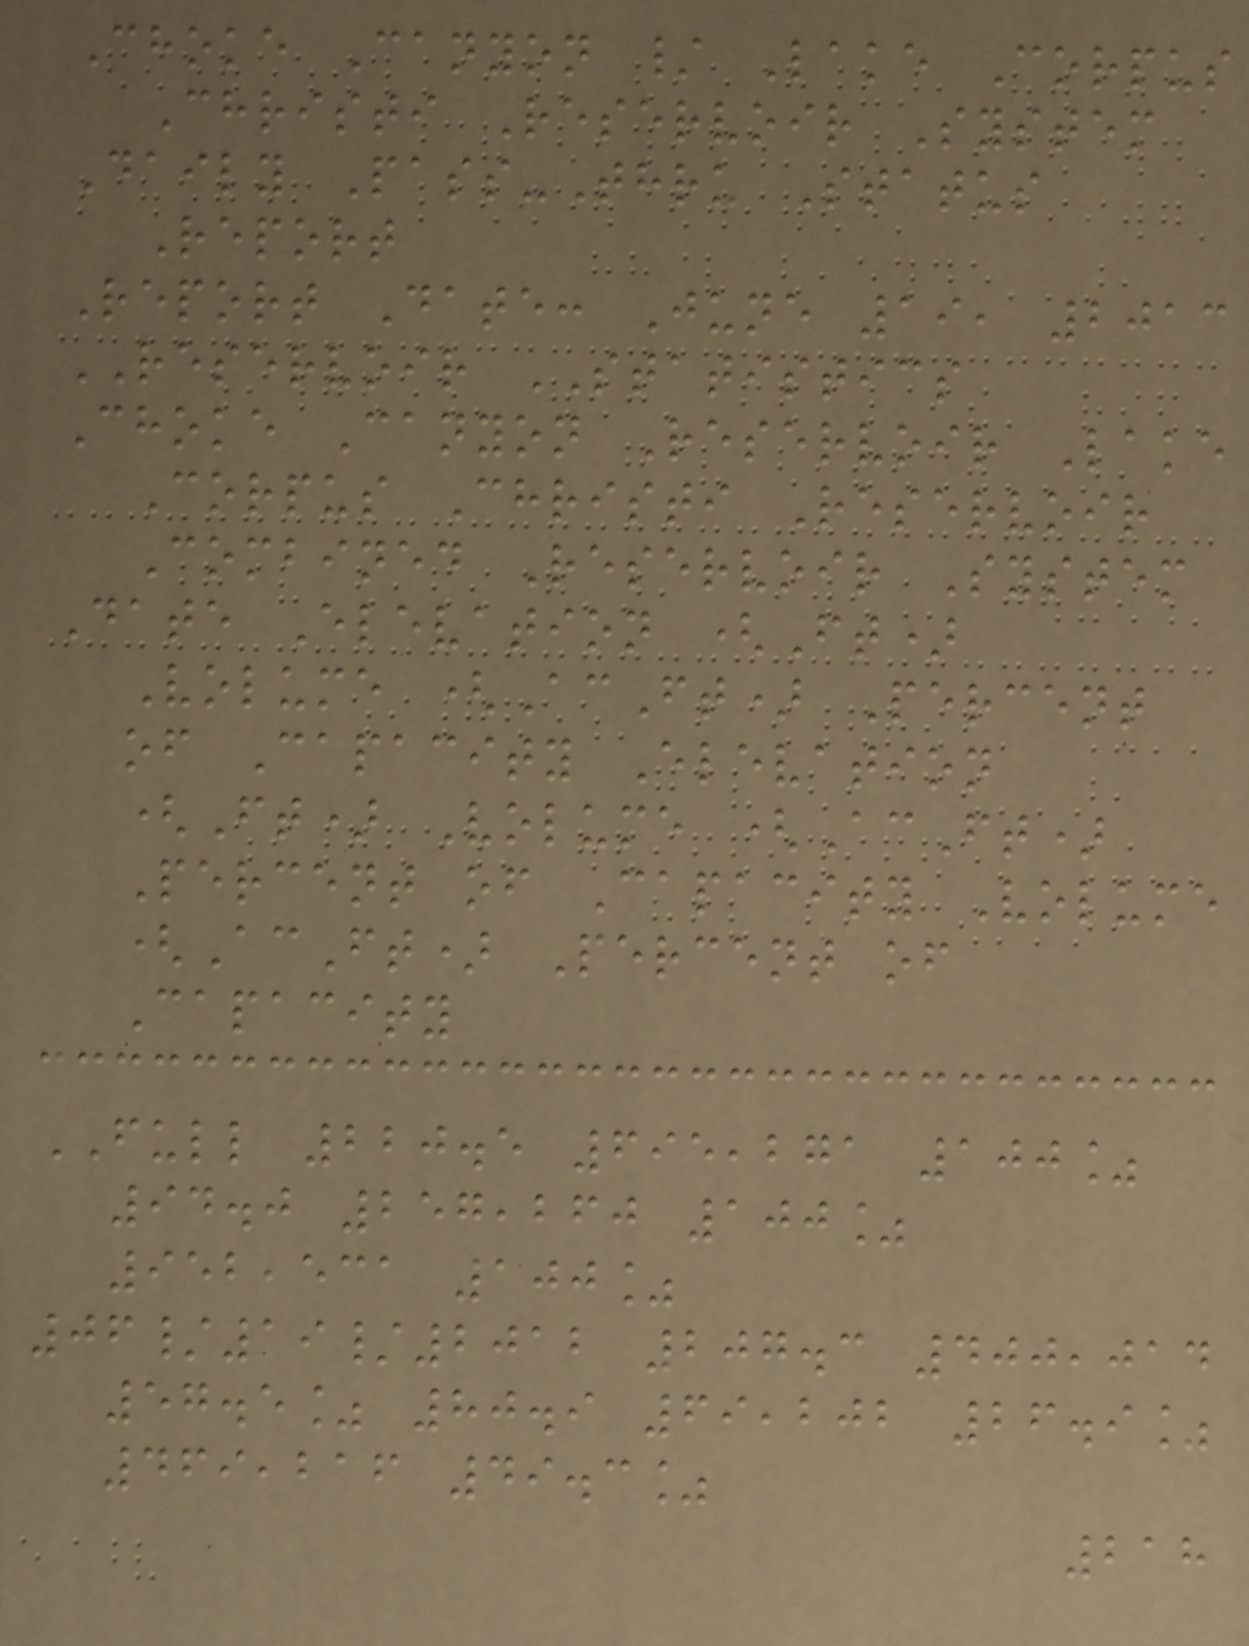Choke Canyon / Lake Corpus
Christi Reservoir System
Daily Pass-Thru Status
Report
Report Date: June 19, 2013
RESERVOIR STATISTICS
Choke Canyon Reservoir Lake
Corpus Christi Reservoir
Combined Reservoir System
Date Elevation (Ft)
Volume (AcFt) Percent
of Capacity Elevation
(Ft) Volume (AcFt)
Percent of Capacity Volume
(AcFt) Percent of
Capacity
FULL 220.5 695,271 100%
94.0 257,260 100%
952,531 100%
06/19/2012 207.3 400,014
57.5% 80.9 69,202 26.9%
469,216 49.3%
218
